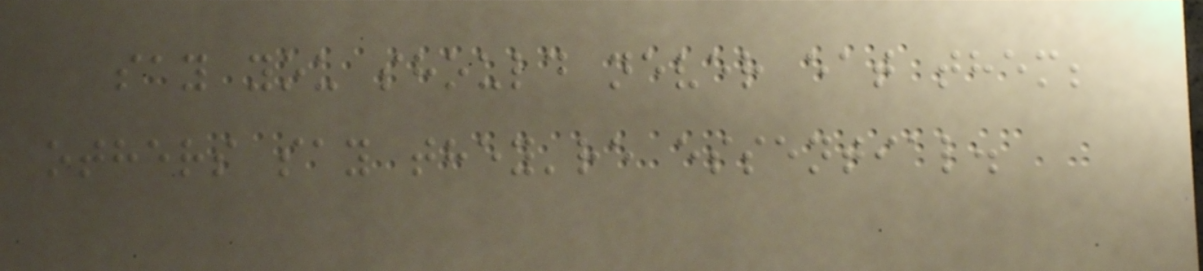say you should never eat them;
others say they're essential.
